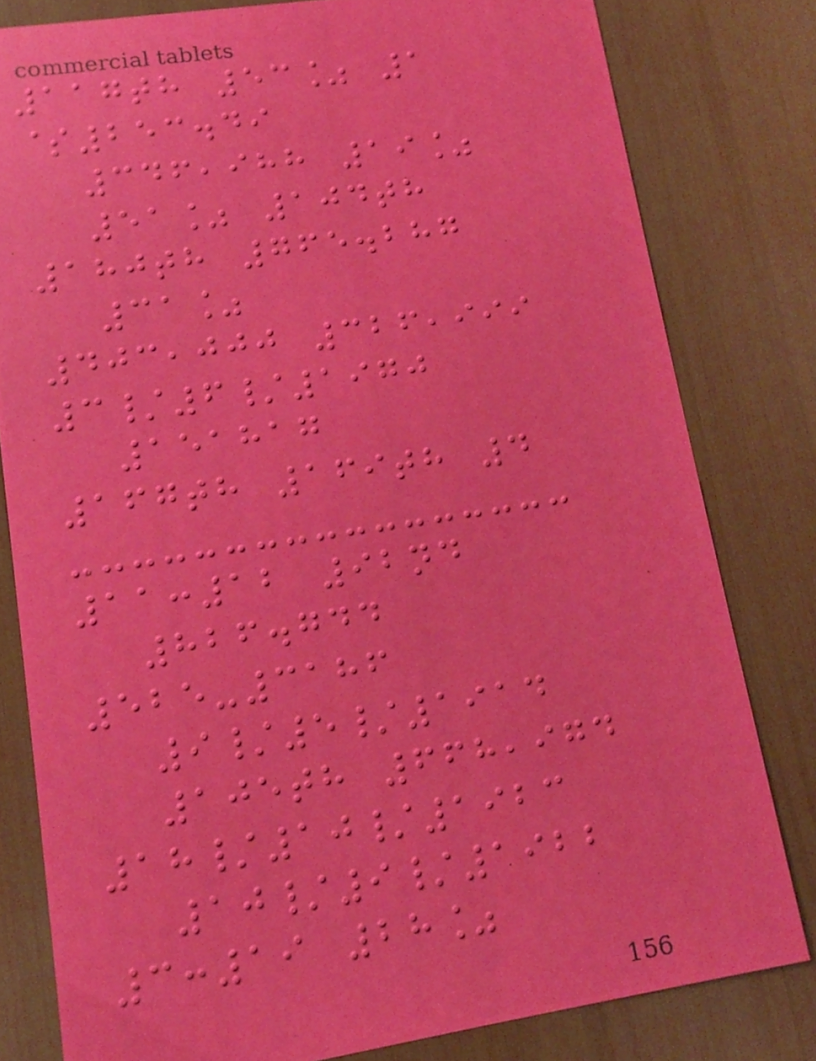117th 53% 1
$253.49
346,988 19%
51% 104th
180th 765.287
31%
403,000 326,999
3/6/1970
151817
167th 169th 4
11:12 92nd
826.744
525-3186
9/5/1914
105th 668,974
18/10/1923
10/9/1922
3:19 28%
